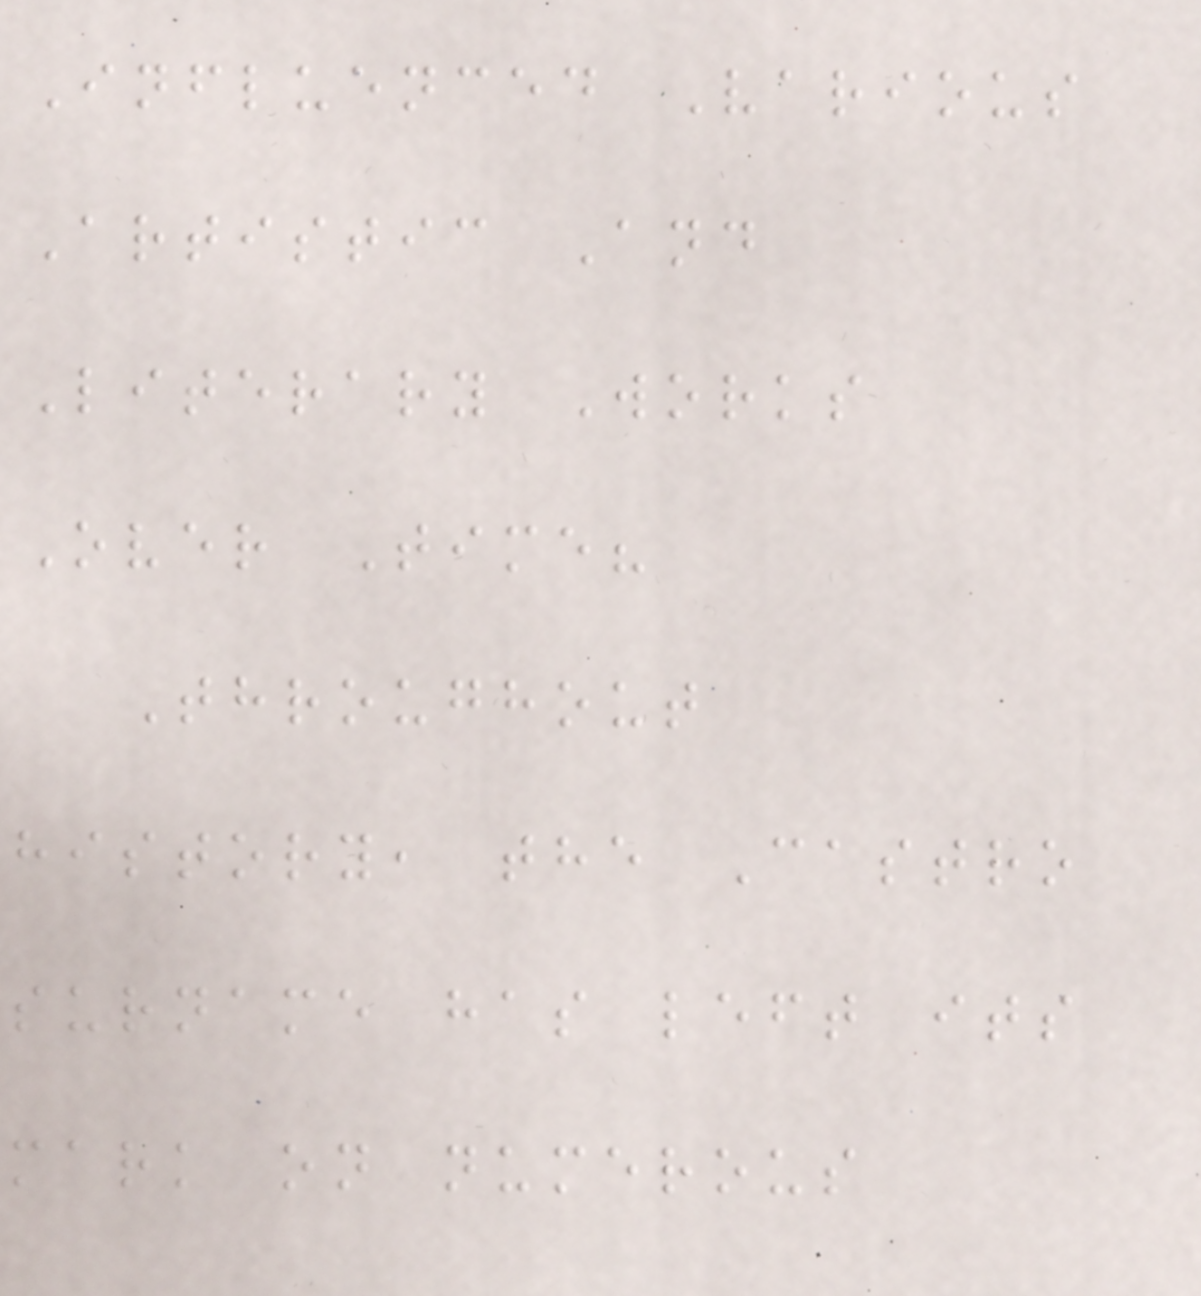Influenced Various
Artistic And
Literary Works
Over Time?
Throughout
history, the Castro
surname has left its
mark on numerous
